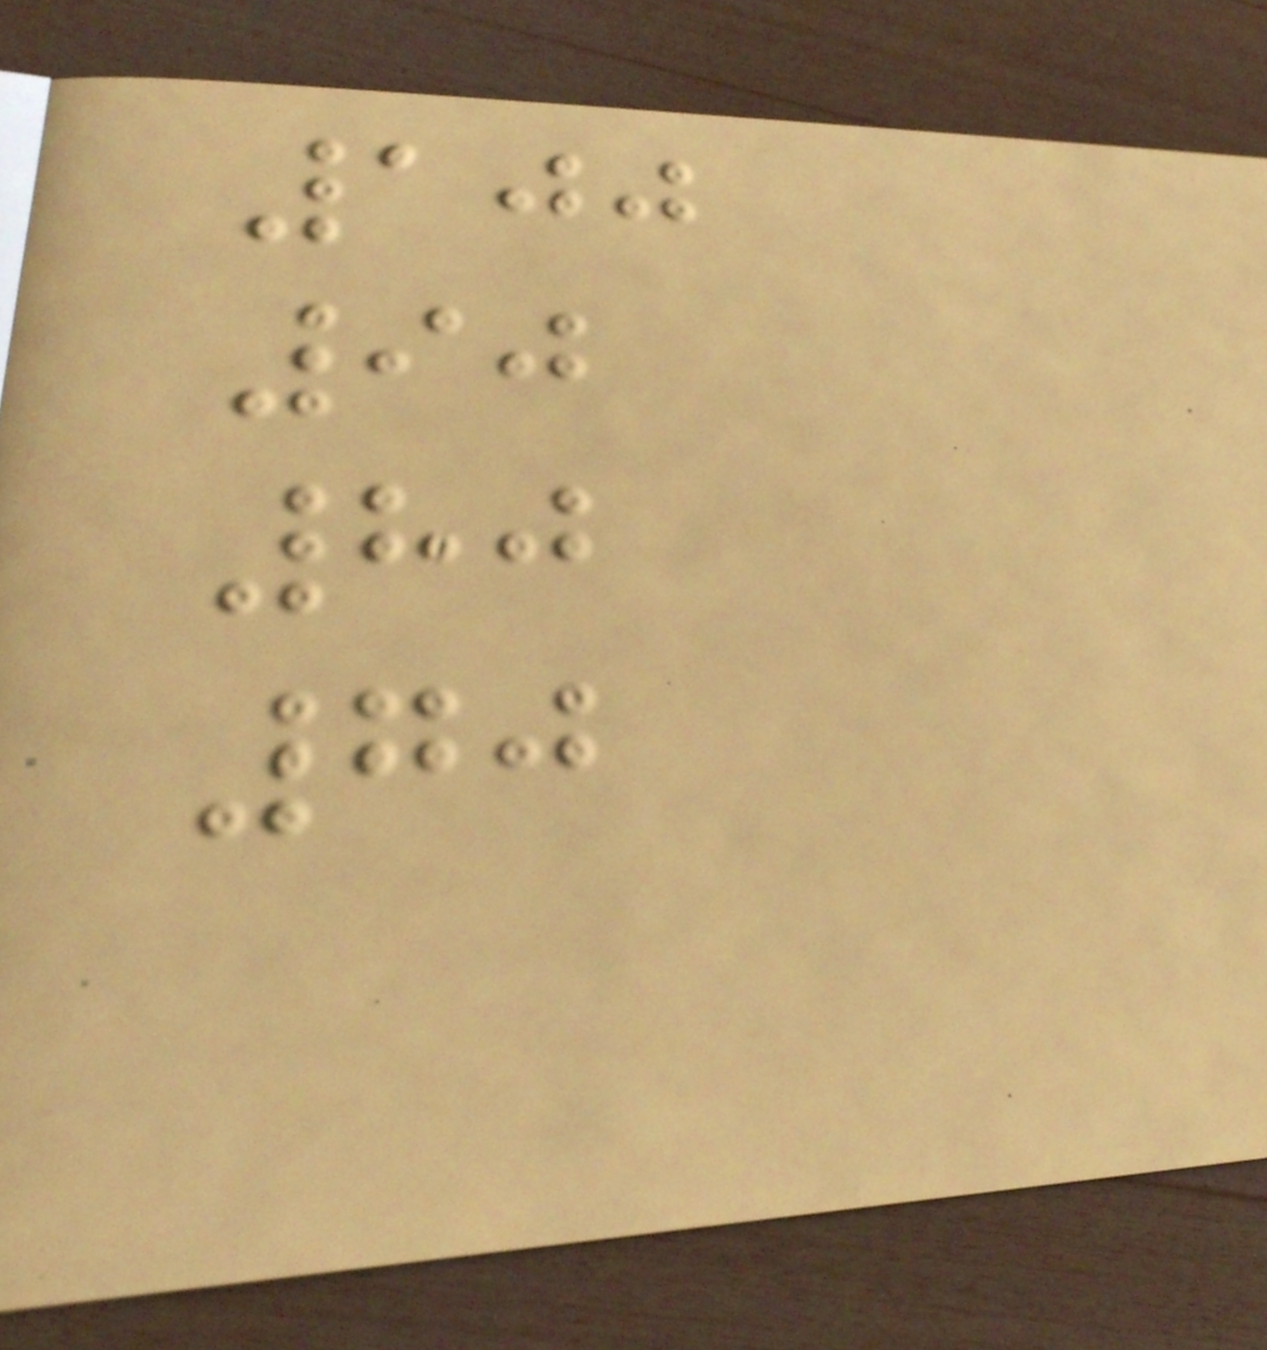100
90
80
70
